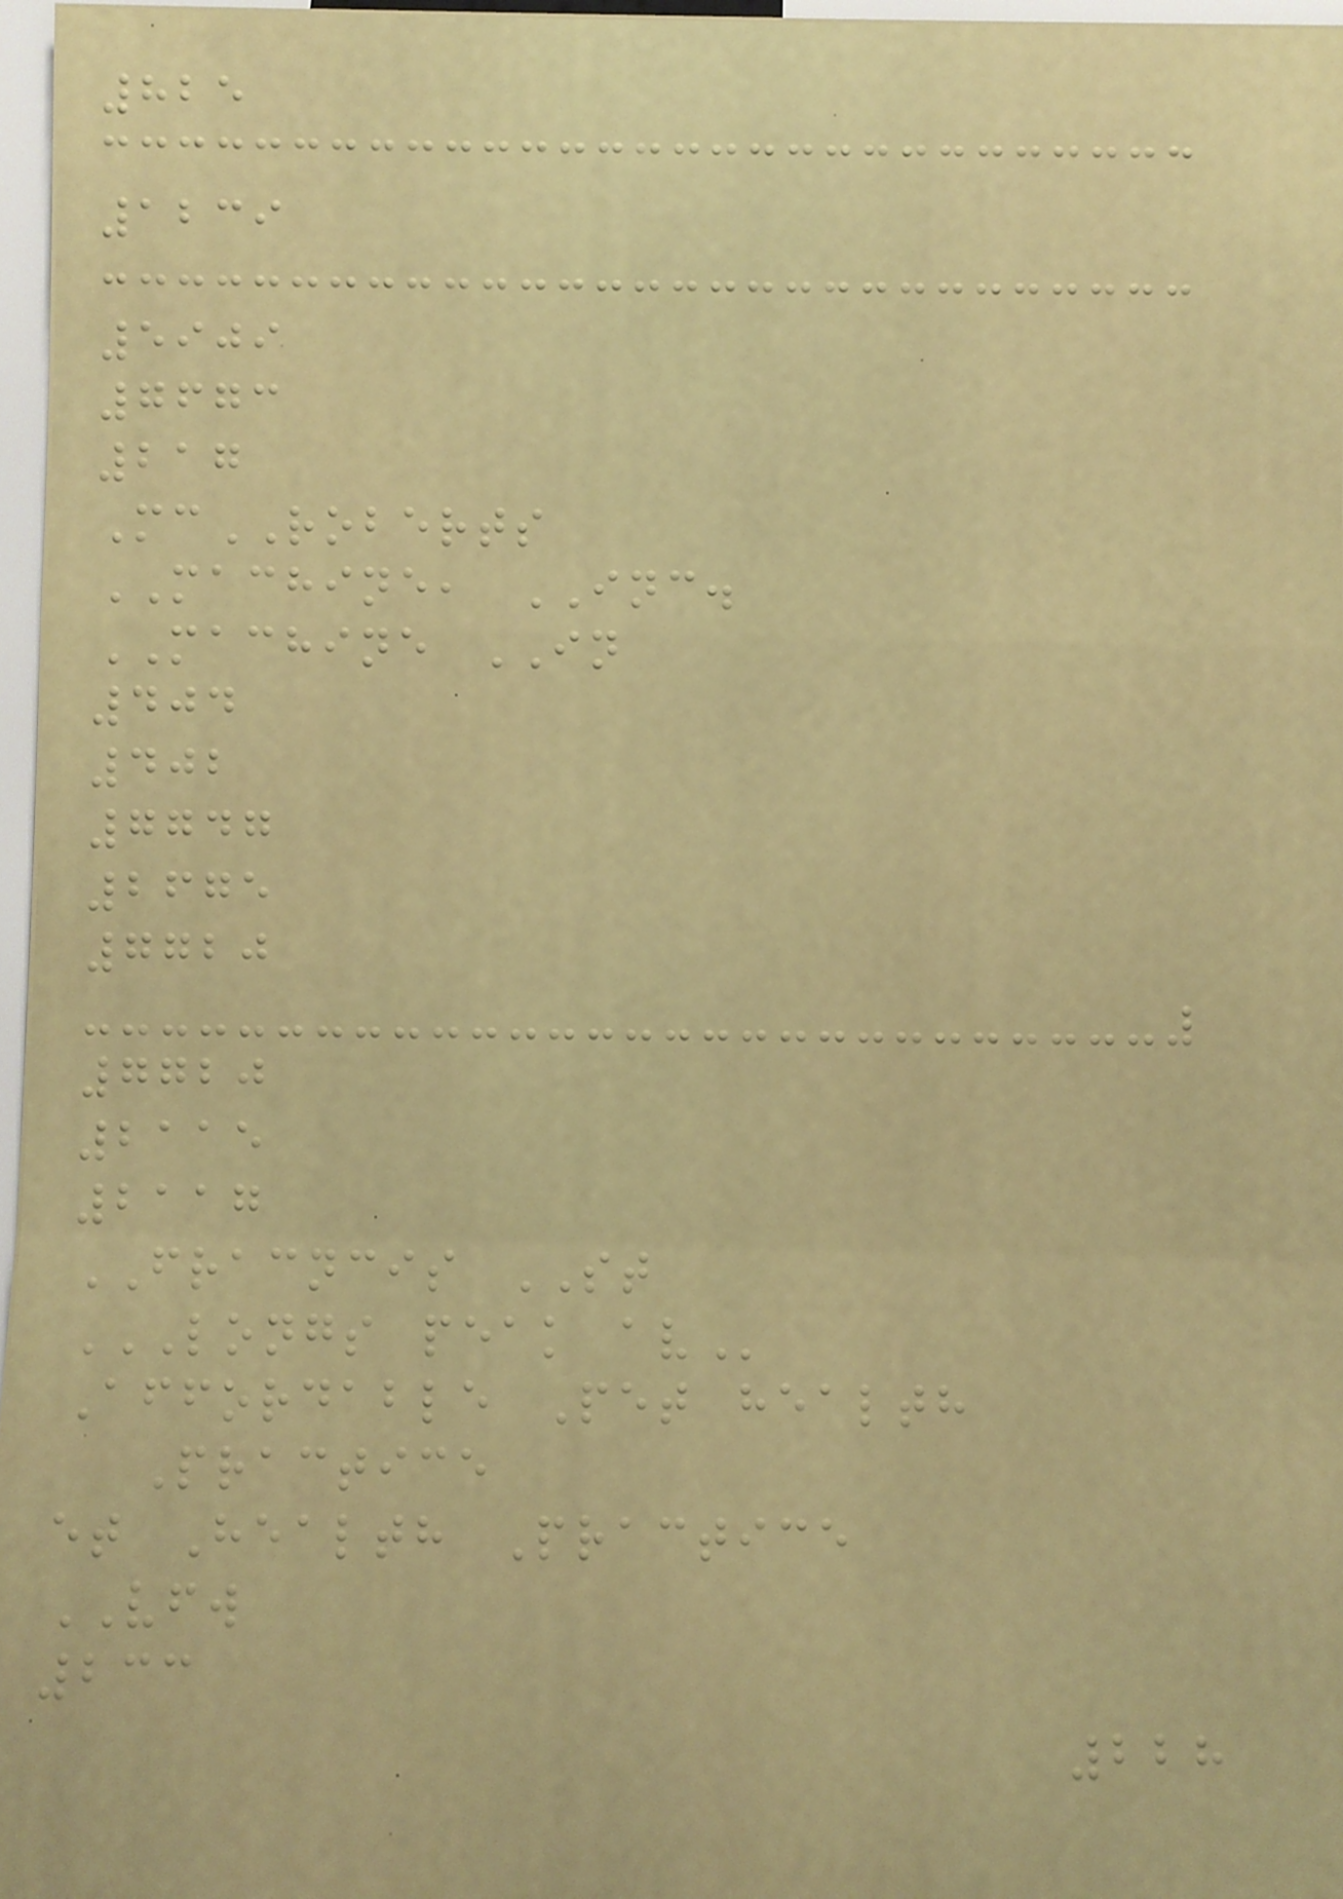825
1239
5909
7673
217
McROBERTS
MACHINE, INC.
MACHINE IN
404
402
7747
2675
7720
7720
2115
2117
FRACNCIS ST
LONGS PEAK AV
Affordable Pet health
Practice
et Health Practice
VFW
233
228
